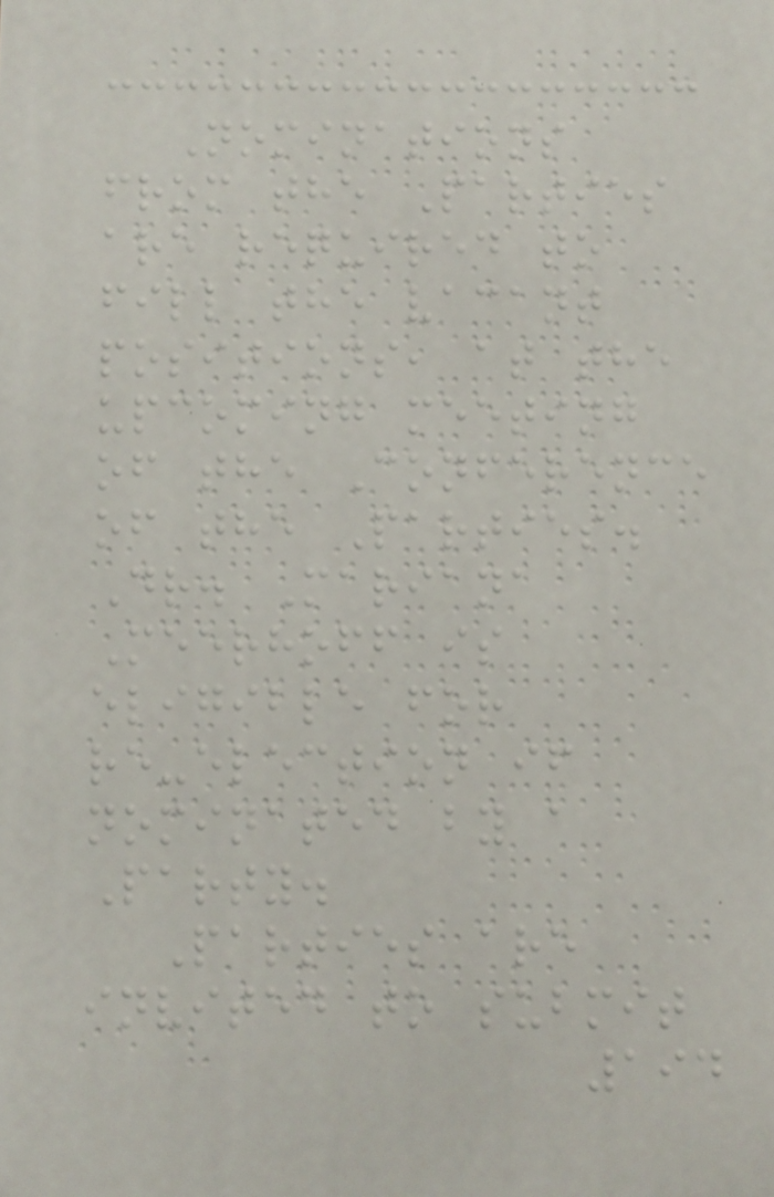Nominations
from the Parties
are required to
fill the vacant
positions, at the
upcoming meeting
of the Conference
of the Parties.
Dr. Mariana
Meerhoff is
eligible for
re-election if
nominated by a
Party.
Parties are
invited to submit
194
